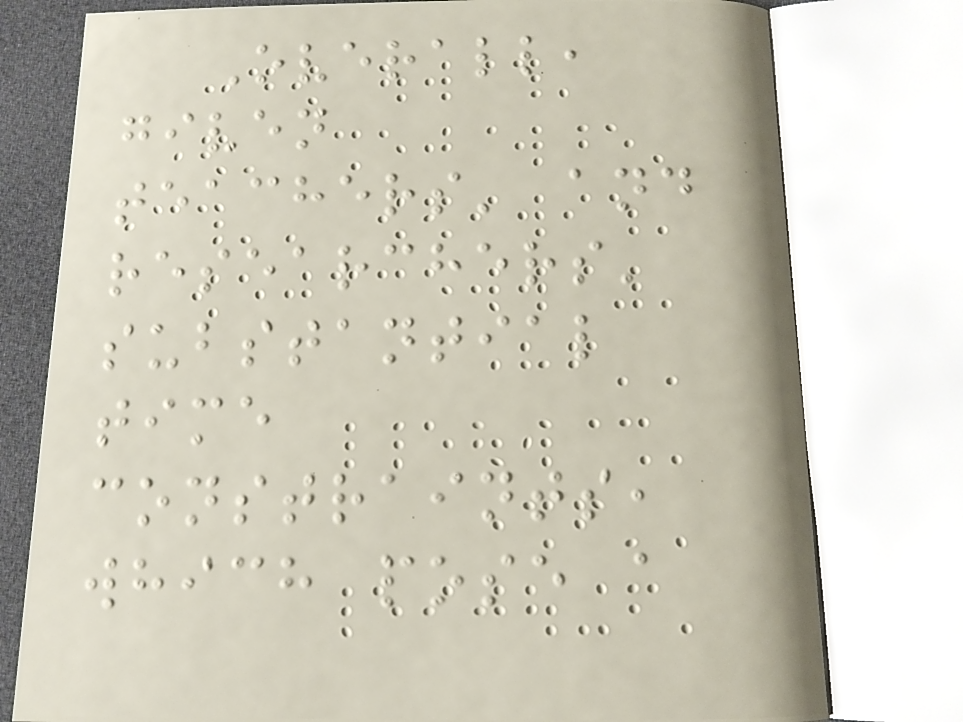Overall,
given
teachers' and
researchers'
substantial
time
constraints,
which pose a
